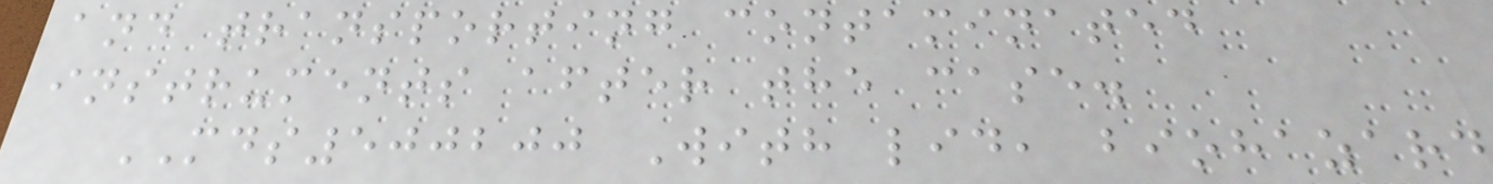and transporting contaminated
instruments after the case.
MDS500200 With lid, biohazard
